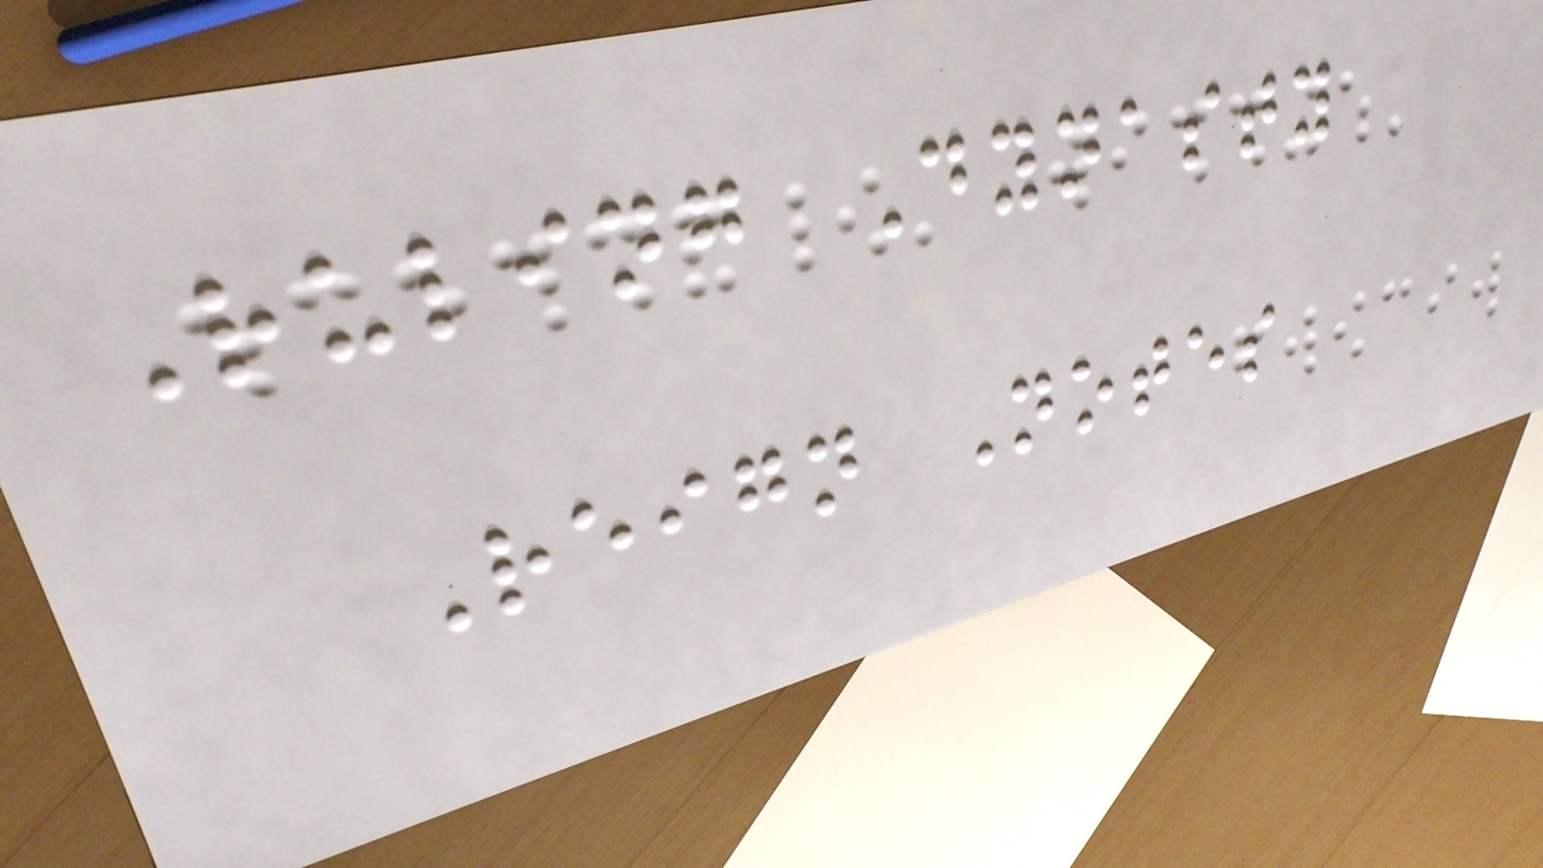Ruling Dynasty
Reign Notes
